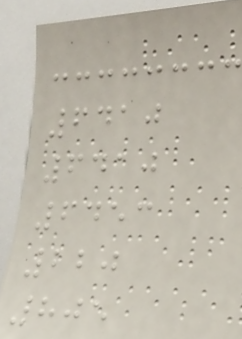6410
6410
6453
220
805
